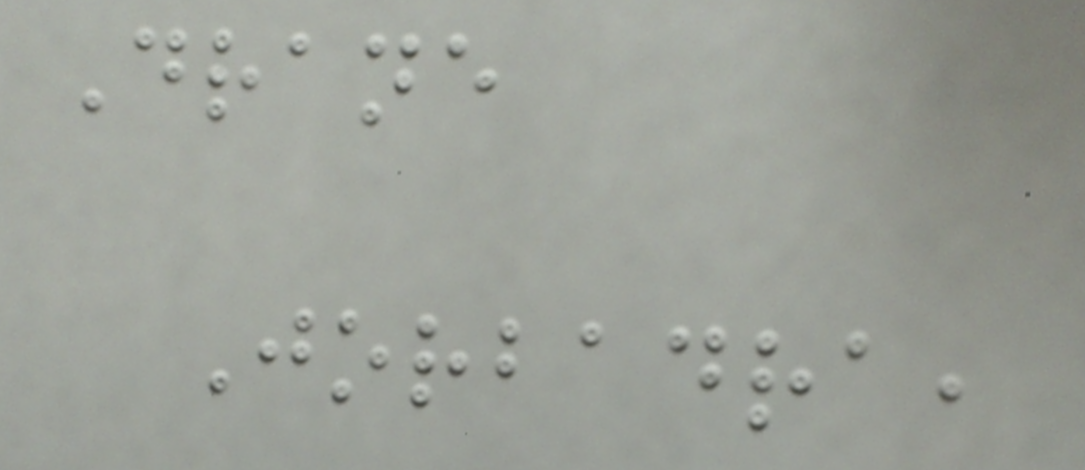Drane
Jorbadra,
